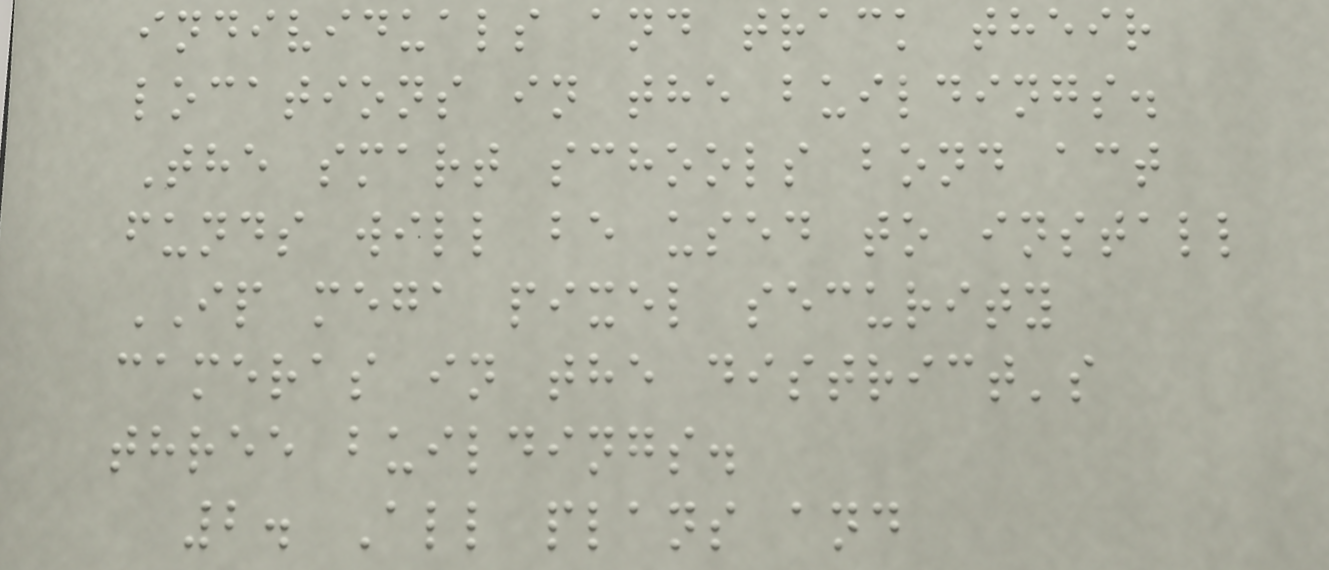individuals and track their
locations in the buildings.
The smart schools bond act
funds will be used to install
IP mega pixel security
cameras in the district's
three buildings.
2. All plans and
